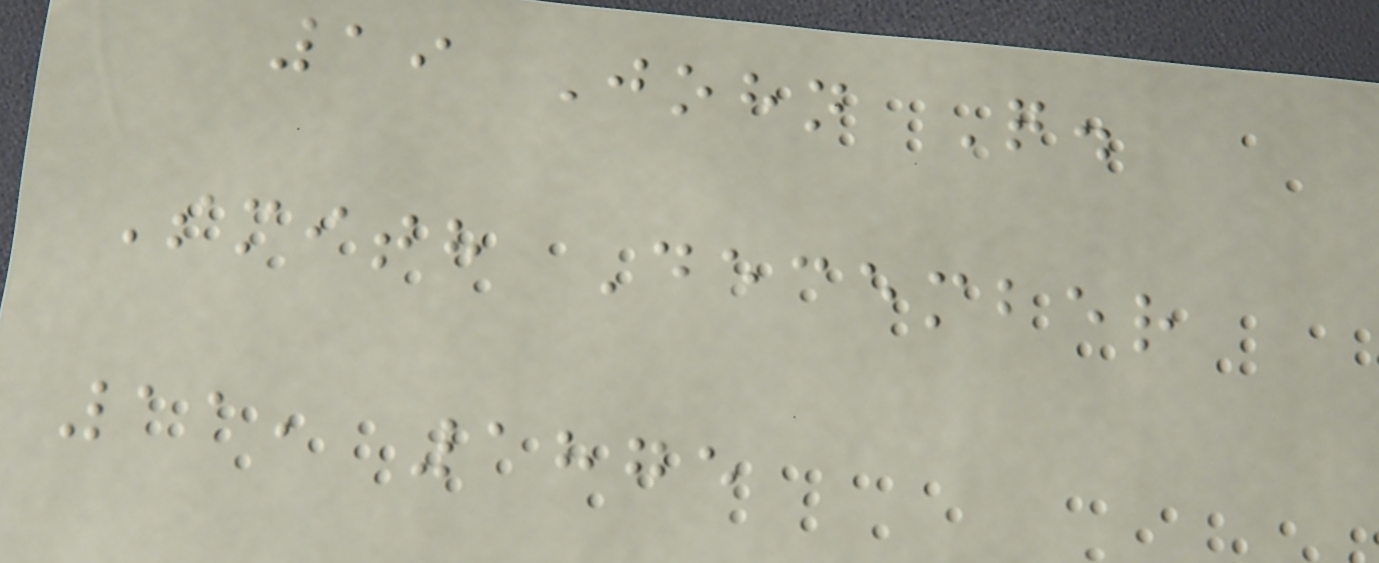19 John Q.
Smith December
11, 1875
